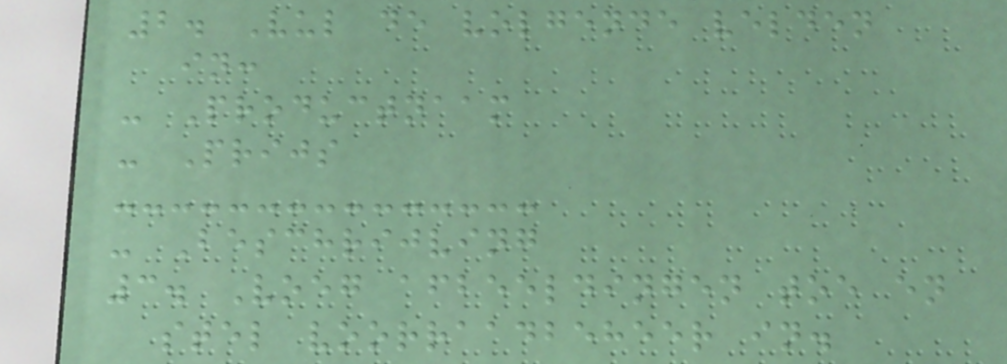2. Vul de volgende velden
in:
- Productnaam
- Prijs
- Beschrijving
3. Voeg afbeeldingen toe en
stel voorraadbeheer in.
